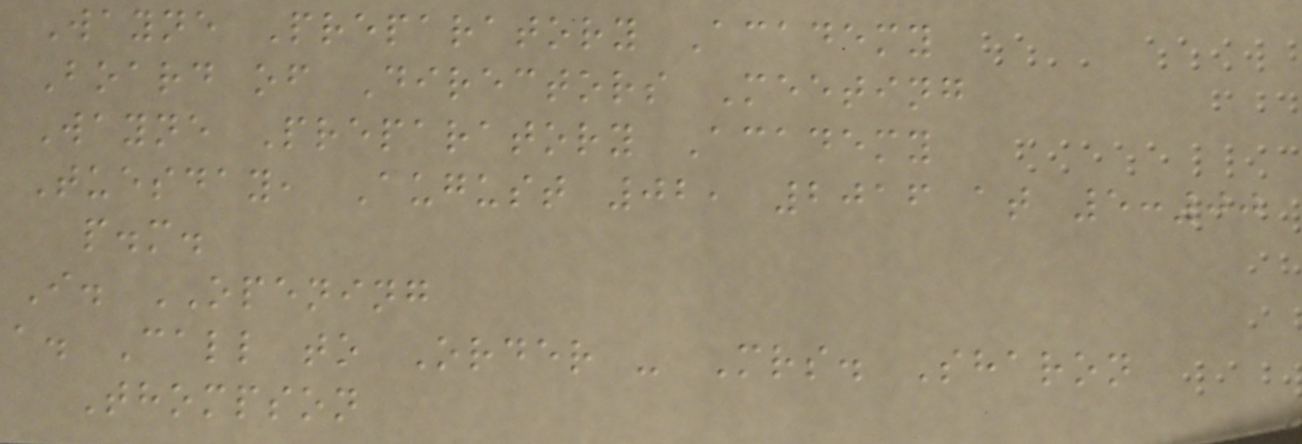Wayne Preparatory Academy
Board of Directors Meeting
Wayne Preparatory Academy
Tuesday, August 02, 2016 at 5:00
p.m.
I. OPENING
a. Call to Order - Mrs. Sharon
Thompson
